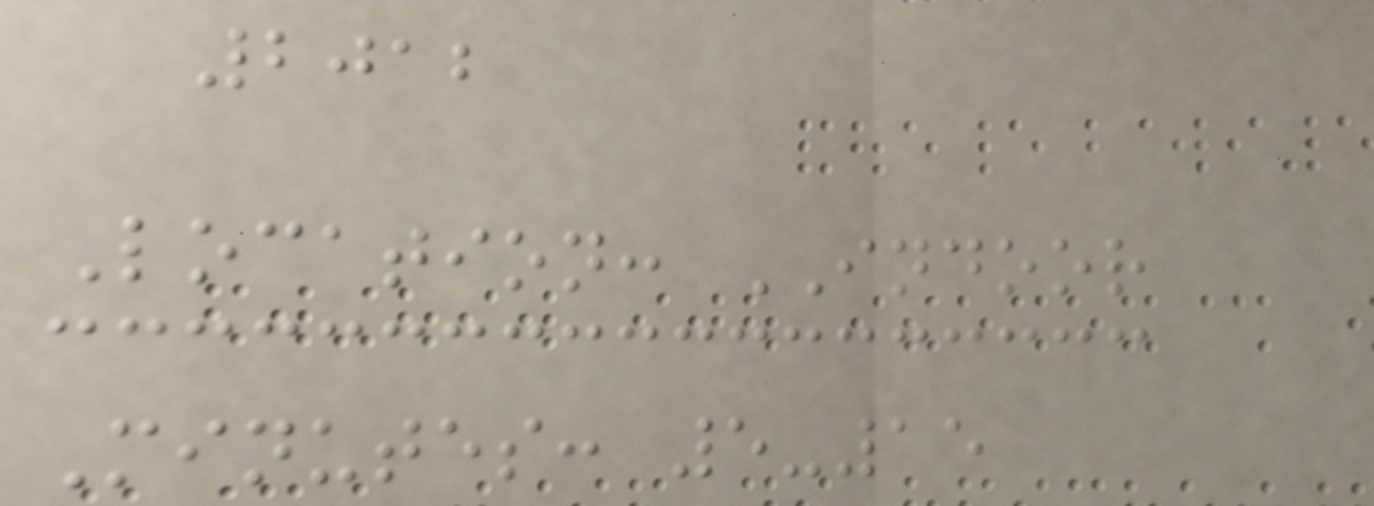2012
Location: INDOOR
Minutes: 5-15
